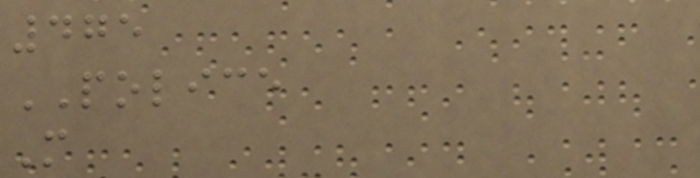475
POLICE
M
